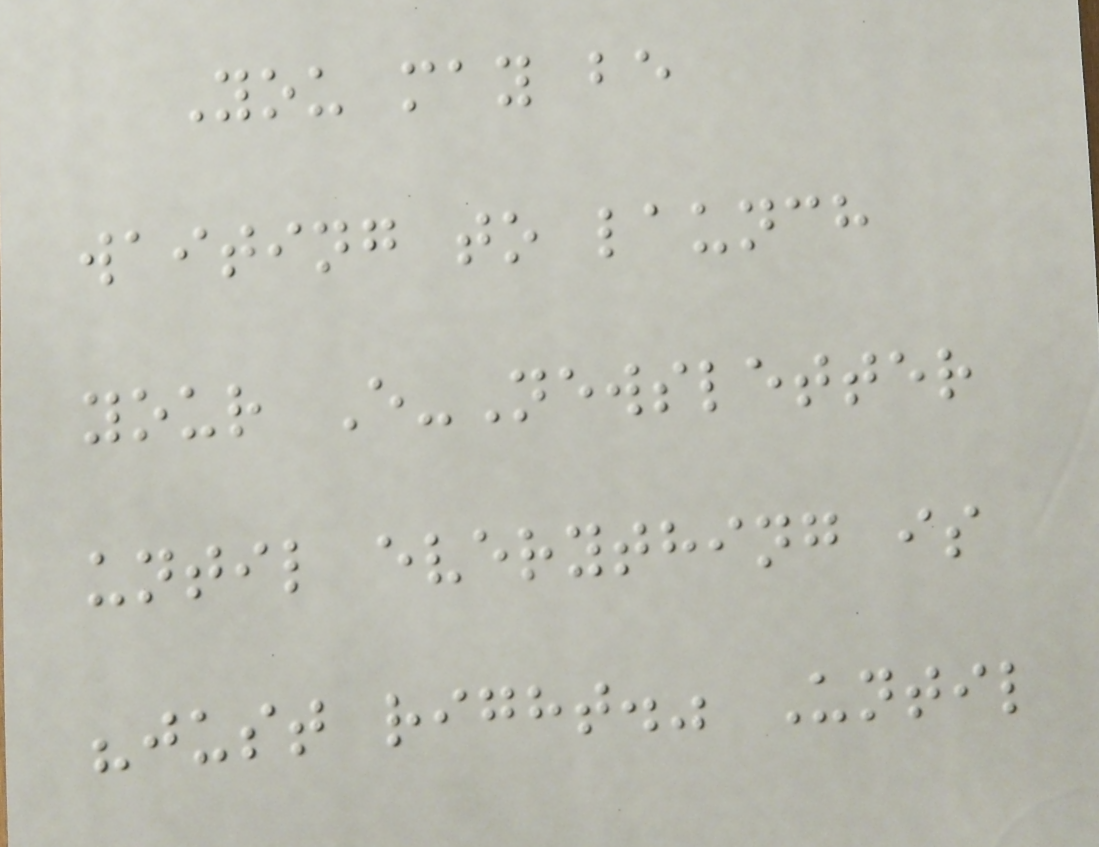You may be
waiting to launch
your E-Newsletter
until everything is
"just right." Until
